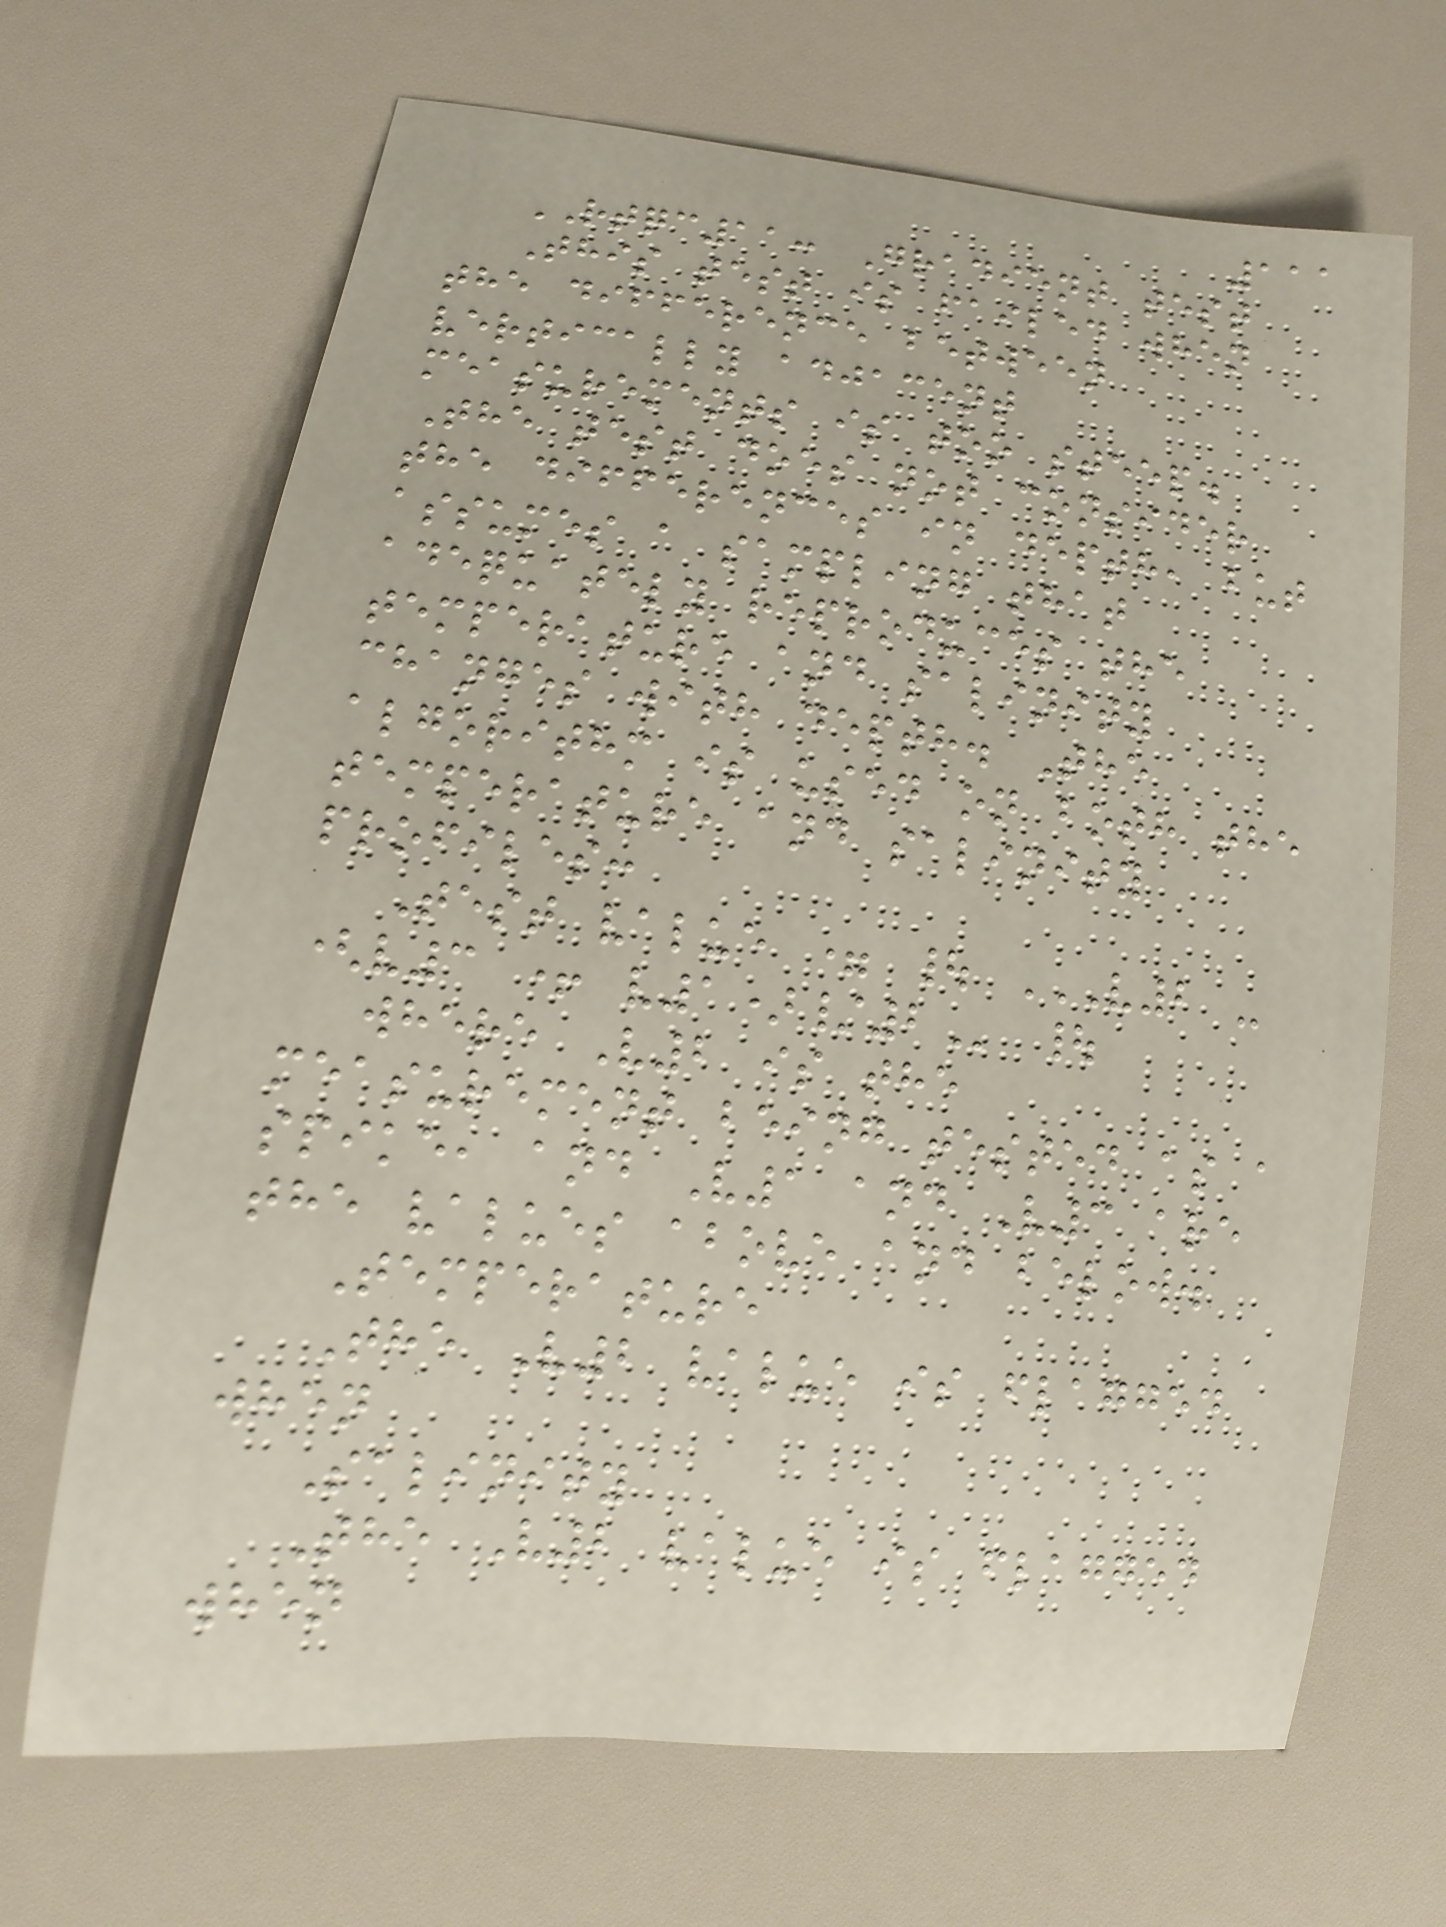111
RTQC11: Gradient test
This test is failed when
the difference between
vertically adjacent
measurements is too steep.
The test does not consider
the differences in depth, but
assumes a sampling that
adequately reproduces the
temperature and salinity
changes with depth. The
algorithm is used on both the
temperature and salinity
profiles:
Test value = | V2 -
(V3 + V1)/2 |
where V2 is the
measurement being tested as a
spike, and V1 and V3 are
the values above and below.
Temperature
The V2 value is flagged
when
Salinity
The V2 value is flagged
when
